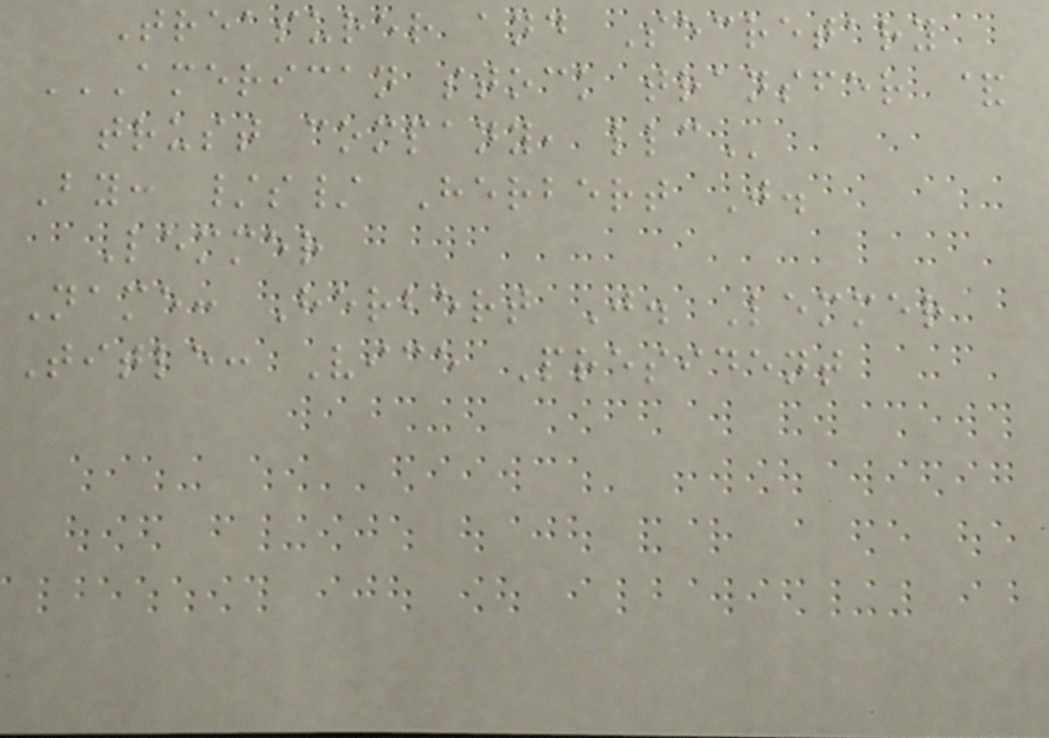Treasurer and Secretary
AMERICAN STOCK TRANSFER &
TRUST COMPANY, LLC
By: /s/ Herbert J.
Lemmer
Name: Herbert J. Lemmer
Title: Vice President
